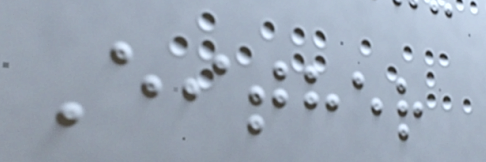Either
